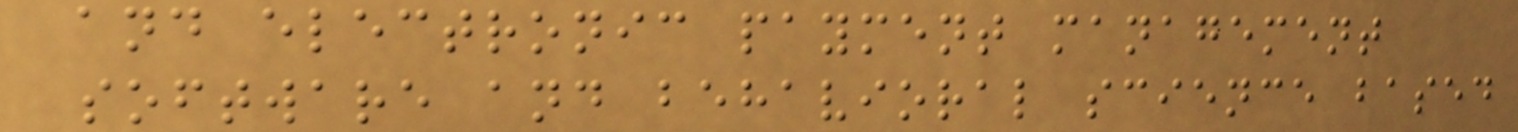and electronic payment management
software and behavioral science based
